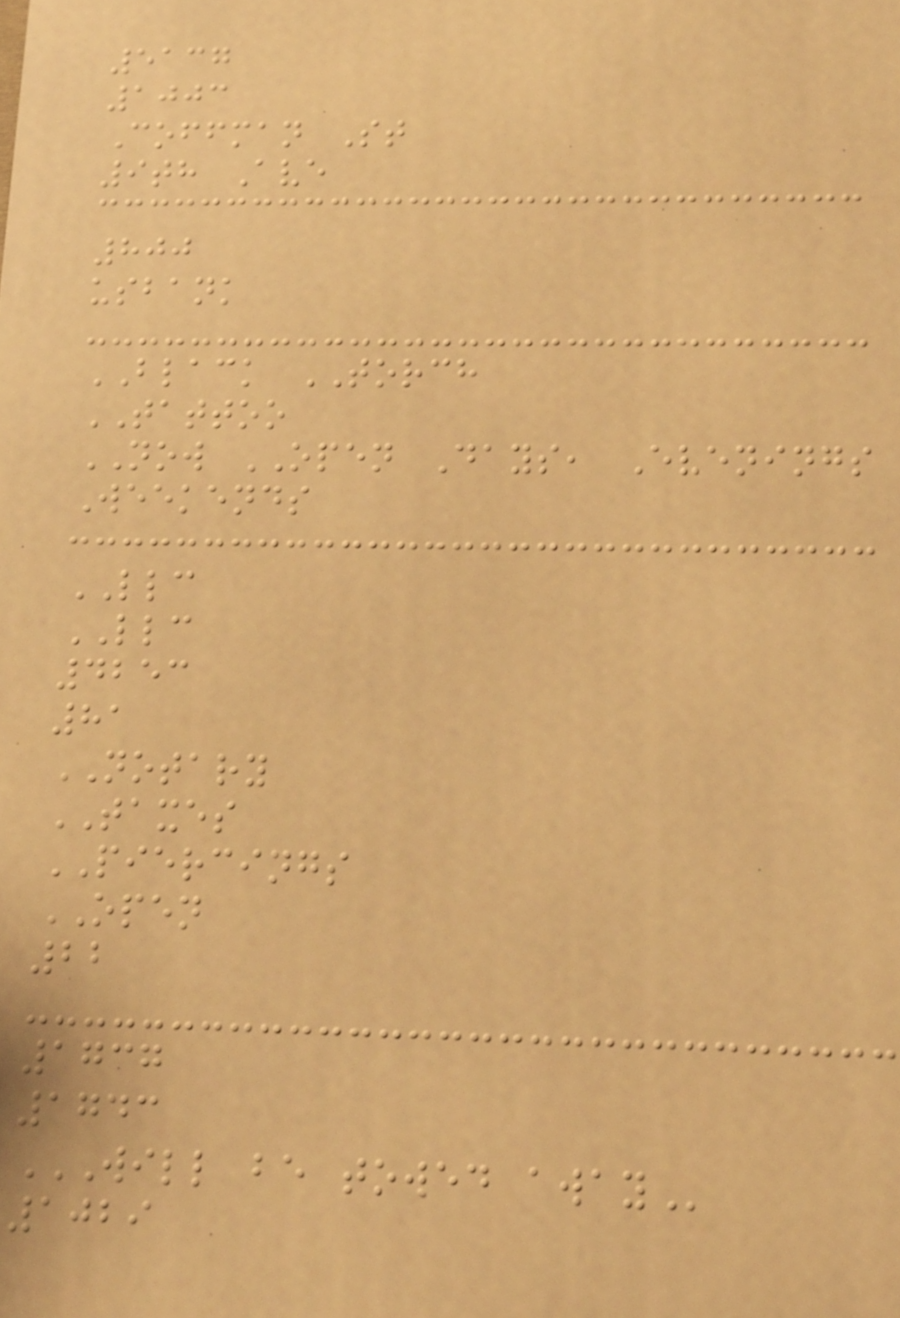5137
1003
Coffman St
9th Ave
800
usbank
BLACK TORCH
TATTOO
NOW OPEN Days, Evenings
Weekends
LLC
LLC
4253
81
NOTARY
TAXES
PIERCINGS
OPEN
22
1737
1743
WILL BE TOWED AWAY
1029
